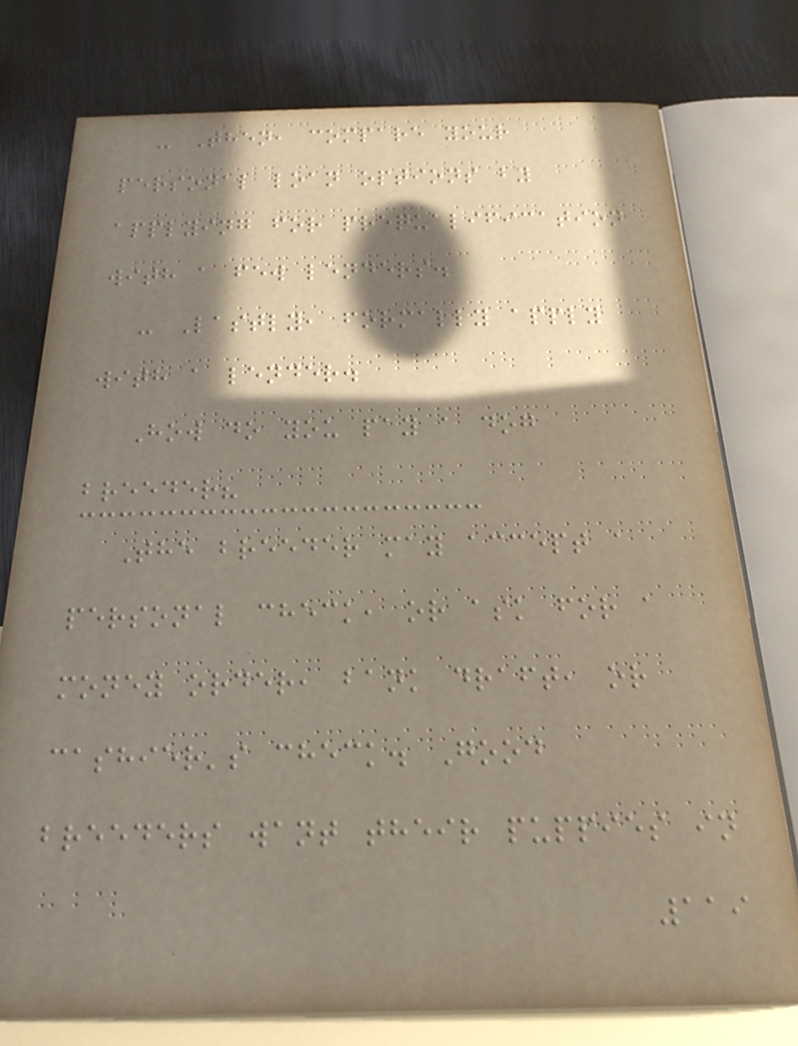- Then, compare your
personal loan options by
applying for prequalification
with a few lenders.
- Lastly, formally apply
with a lender.
How do you pay a dog
breeder?
The breeder may accept a
personal check, or ask for a
money order, bank draft, or
cashier's check. Good
breeders want their puppies in
119
